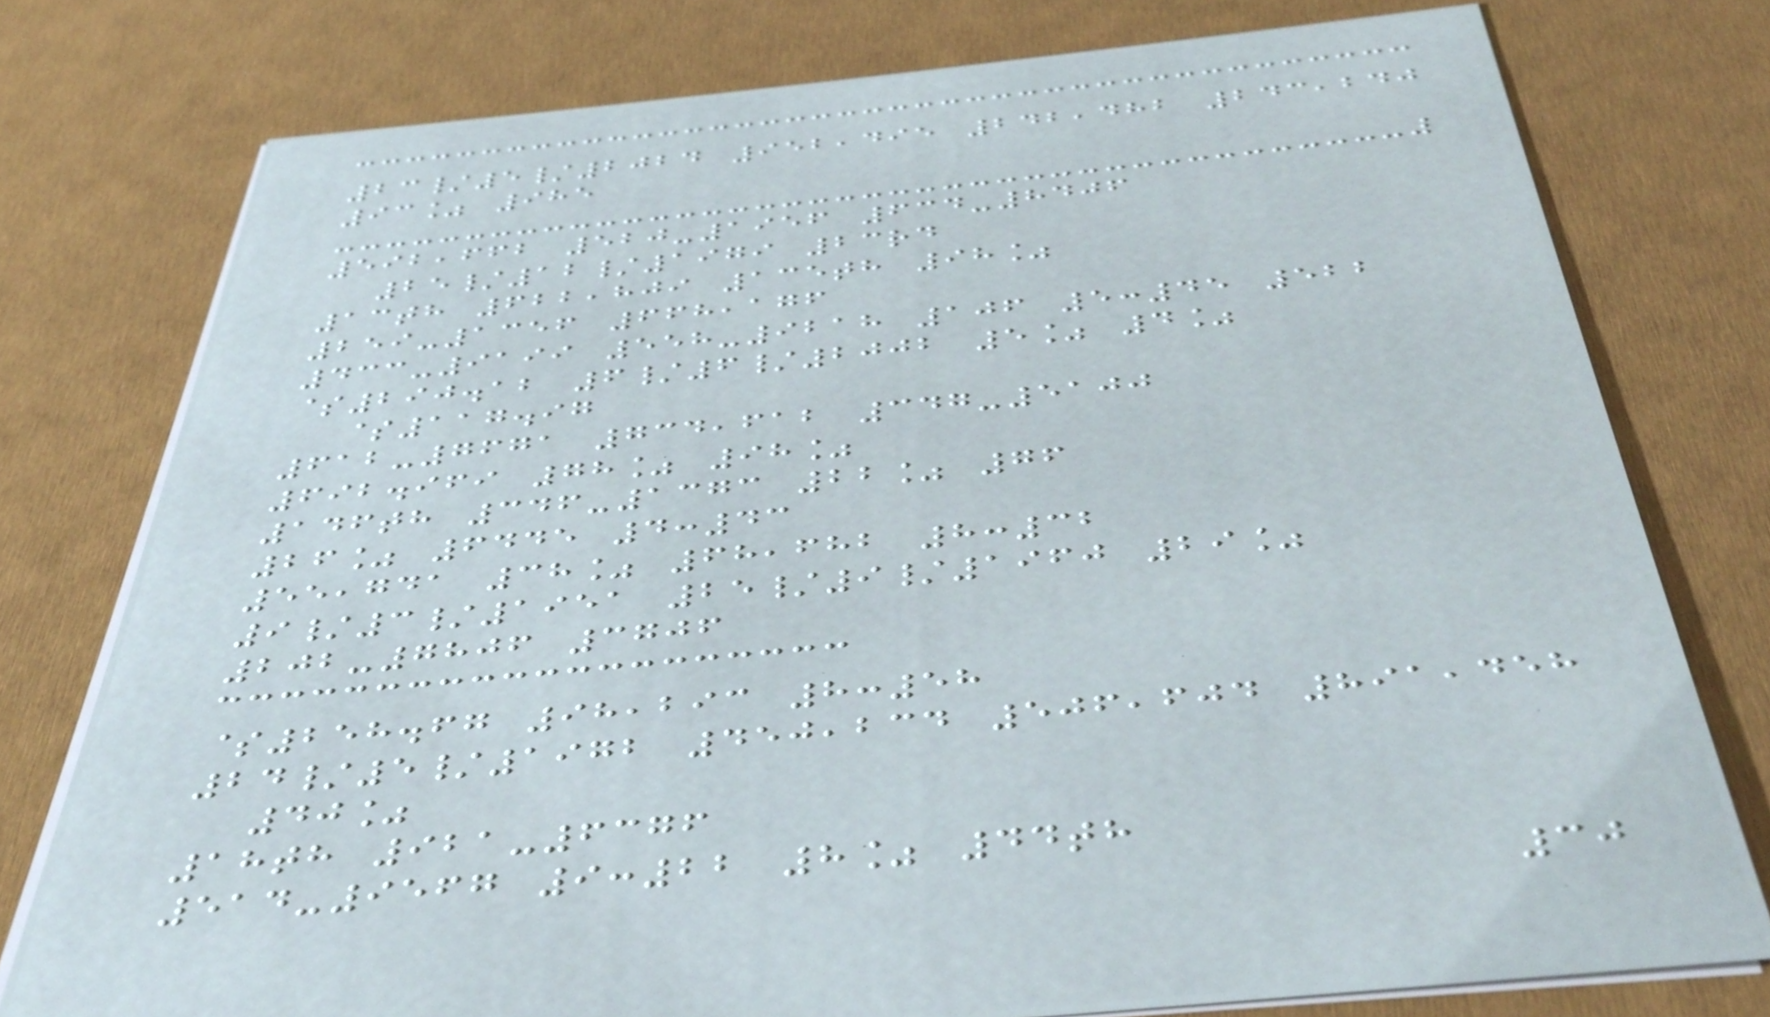23/5/2024 952,495 242,482 243,240
93% 985
592,662 520-1956 634-8406
25/12/1979 23rd
13th 622,809 135th 98%
259-1356 668,176
433-9199 558-9218 106 5:45 522
$290.12 6/6/2002 5% 4%
$117.97
612-7671 734,612 347-5100
692.969 78% 98%
146th 346-1373 22% 76
26% 6445 4:43
55,741 38% 68,682 8:32
9/3/1951 25/9/1960 29%
202-7806 3706
$258.67 98,293 8:58
24/5/1972 450,234 506,604 891,458
40%
18th 921-6376
514-9567 9:22 8% 44th
30
